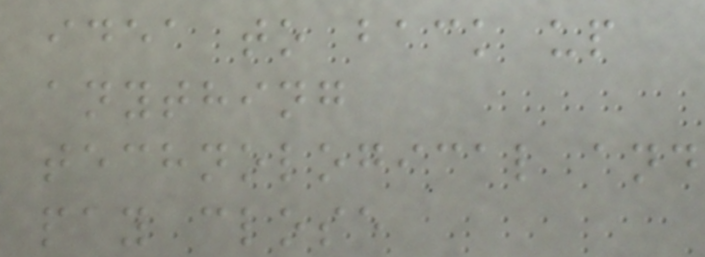idea to back up
anything
technological and
pay close
